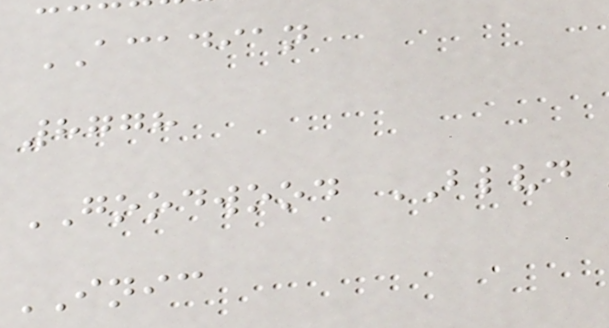ACADIAN
8778
GOODWOOD BLVD
INIC
